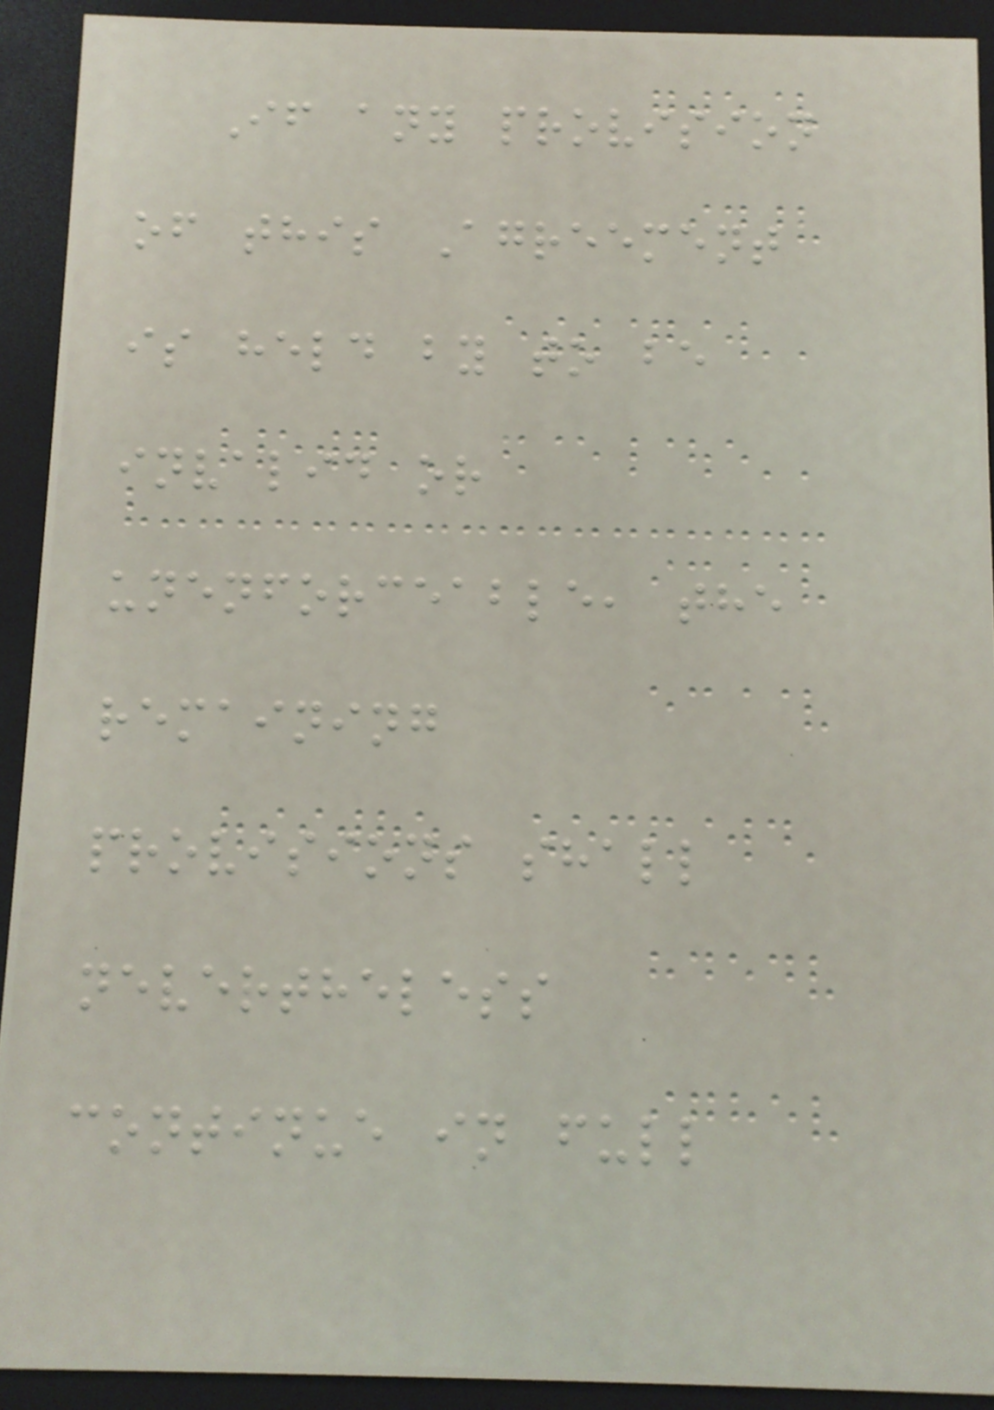If any provision
of this Agreement
is held by to be
invalid or
unenforceable, the
remaining
provisions shall
nevertheless
continue in full
